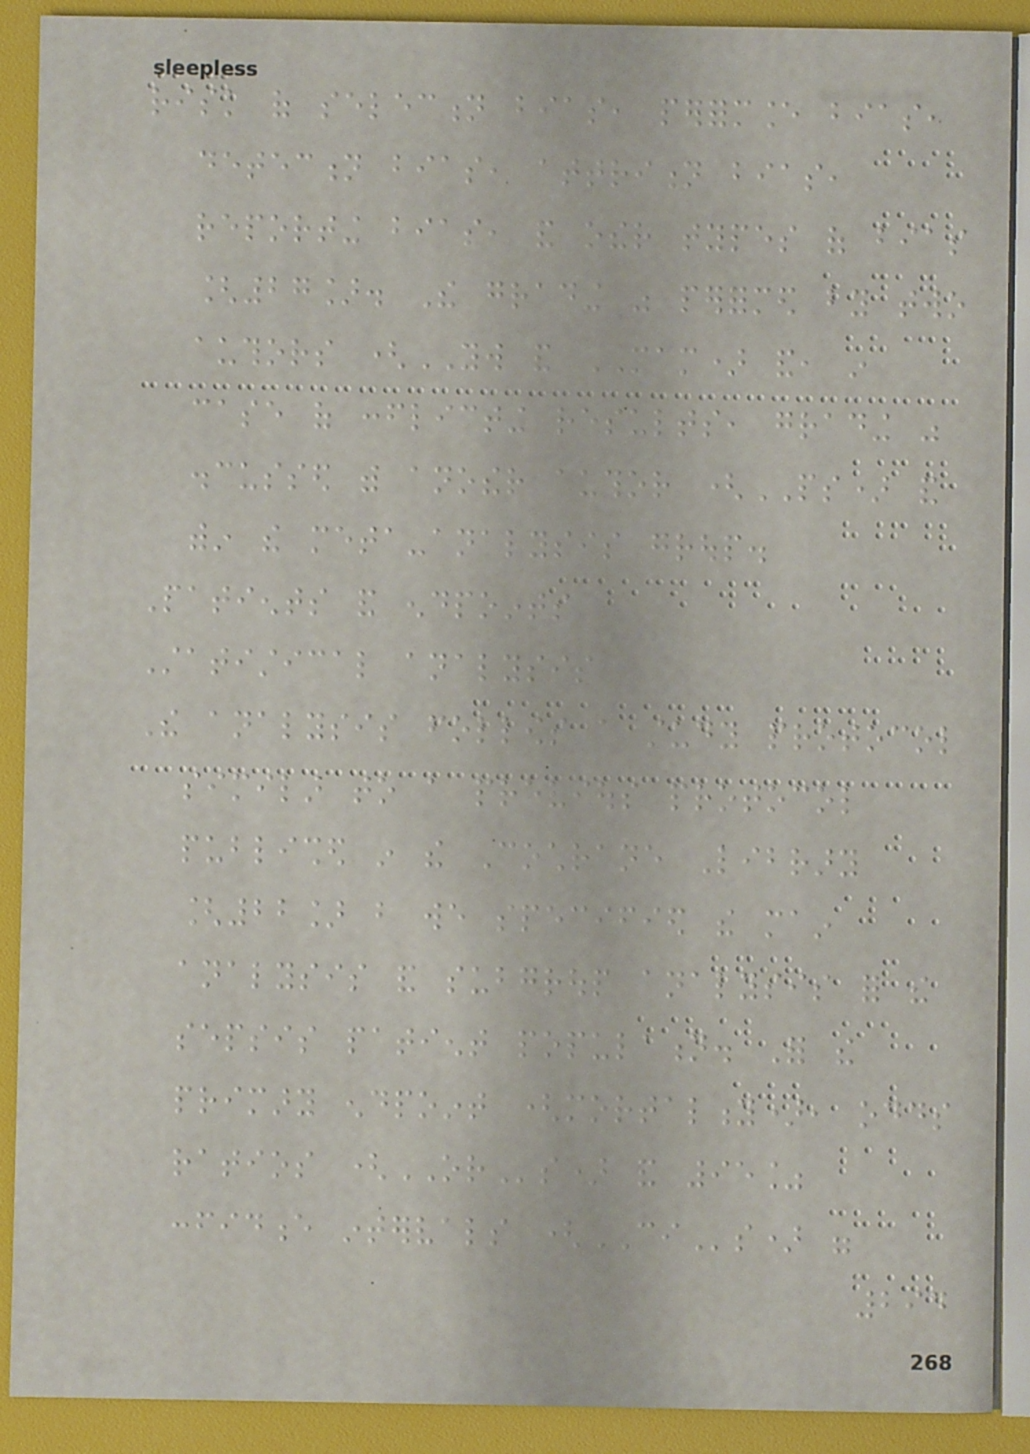risk of selection bias, performance bias,
detection bias, attrition bias,
reporting bias, and other types of bias
[27]. The grading was performed by two
authors (YW and MAM) and, in
case of conflicting results, grading was
discussed with another author (PS) and
within the meta-analysis group.
Patients and endpoints
Statistical analysis
The analysis follows a study protocol
similar to a previous protocol
published in the Cochrane Library
[22] but we specified the main
analysis and subgroup analysis for the
sepsis patient population. For the
primary endpoint (mortality), odds
ratios (ORs) and 95%
confidence intervals (CIs) were
294
